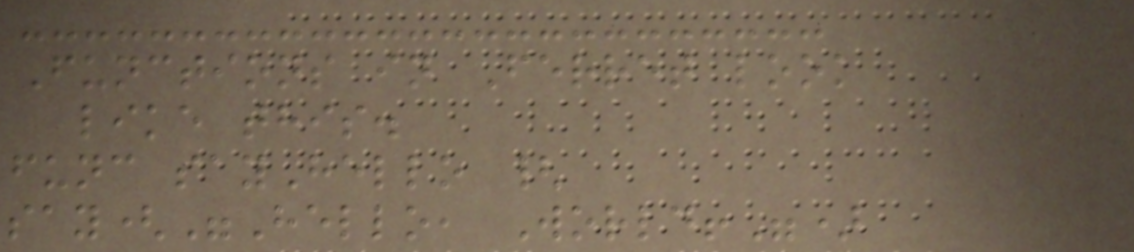Functions in Ferret look
like this.
func sayHello {
say("Hello, World!")
